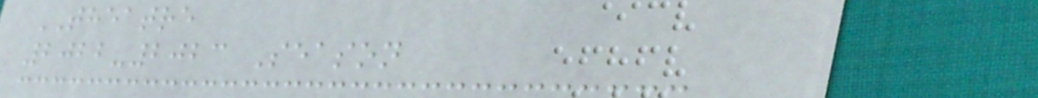THEATRE
2022-2023 Season
